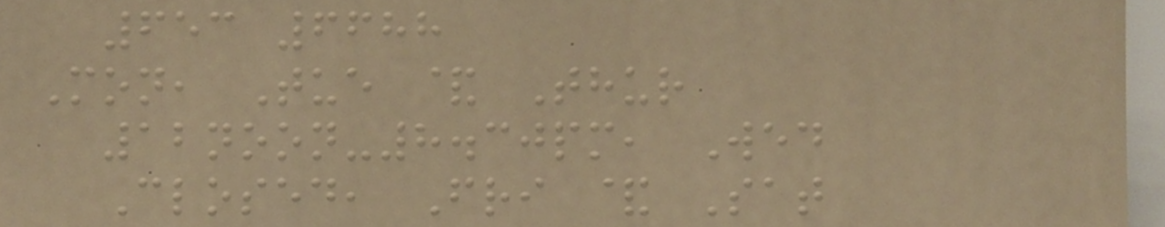653 6688
Mon, Tue & Thur
12noon-8.30pm, Wed
Closed, Fri & Sat
